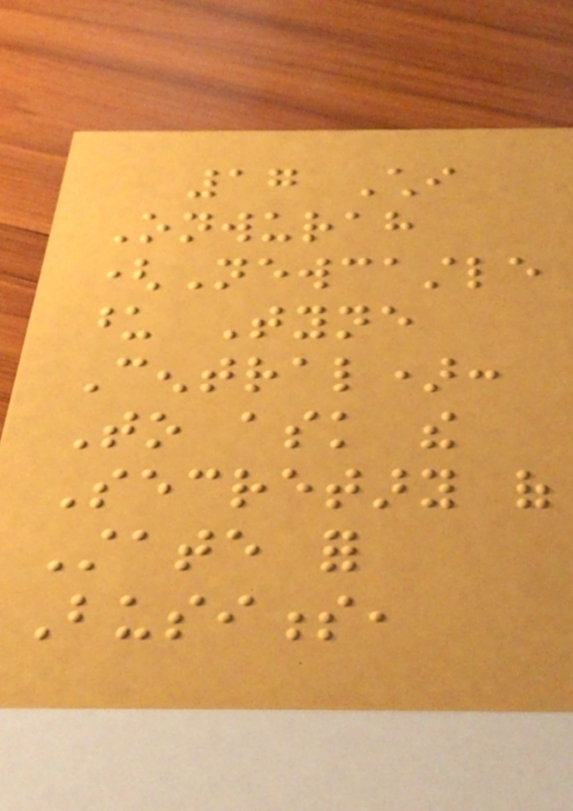17 Chi
Onwurah
(Newcastle
upon Tyne
Central):
To ask the
Secretary of
State for
Business,
